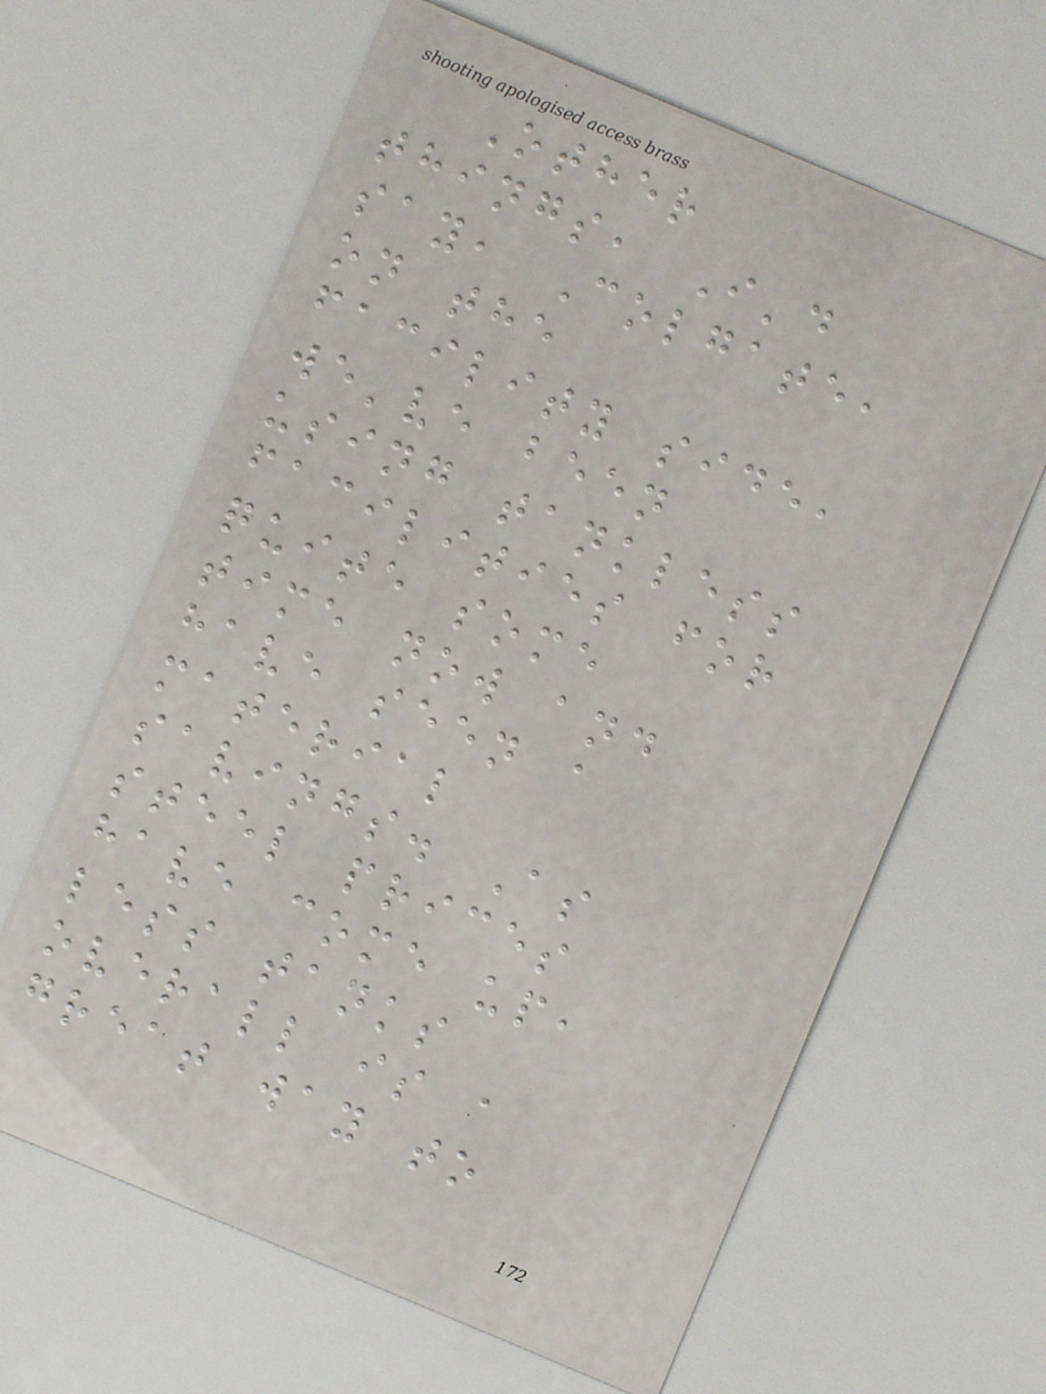Other
things, I'd
say, Colgate,
on the
facility side,
we've been
using tankless
facilities for
quite some
time now and
have seen a
material
savings. As
steel prices
have come up,
less tanks
overall is a
great way to
